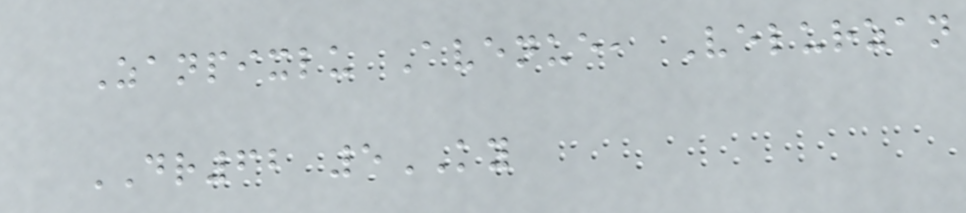Zanpixlu Avenue, Velurzan
DR62 5KY
